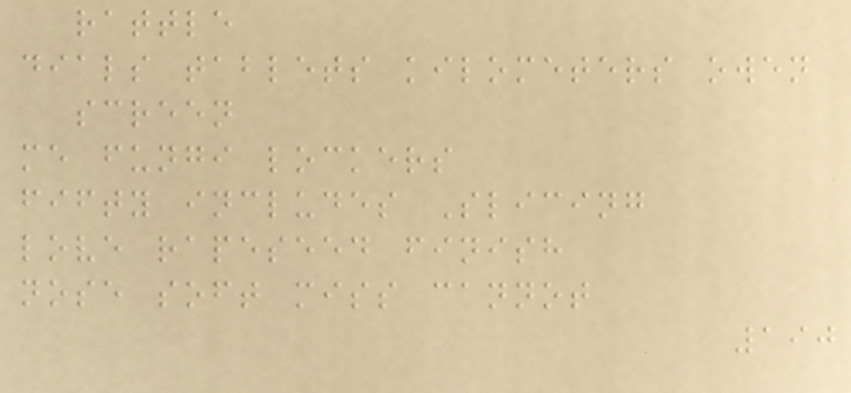rattle
dials tablets kilometers owen
screen
me fungi lockers
fifty includes Slicing
love rapeseed finish
nose soft miss cannot
190
